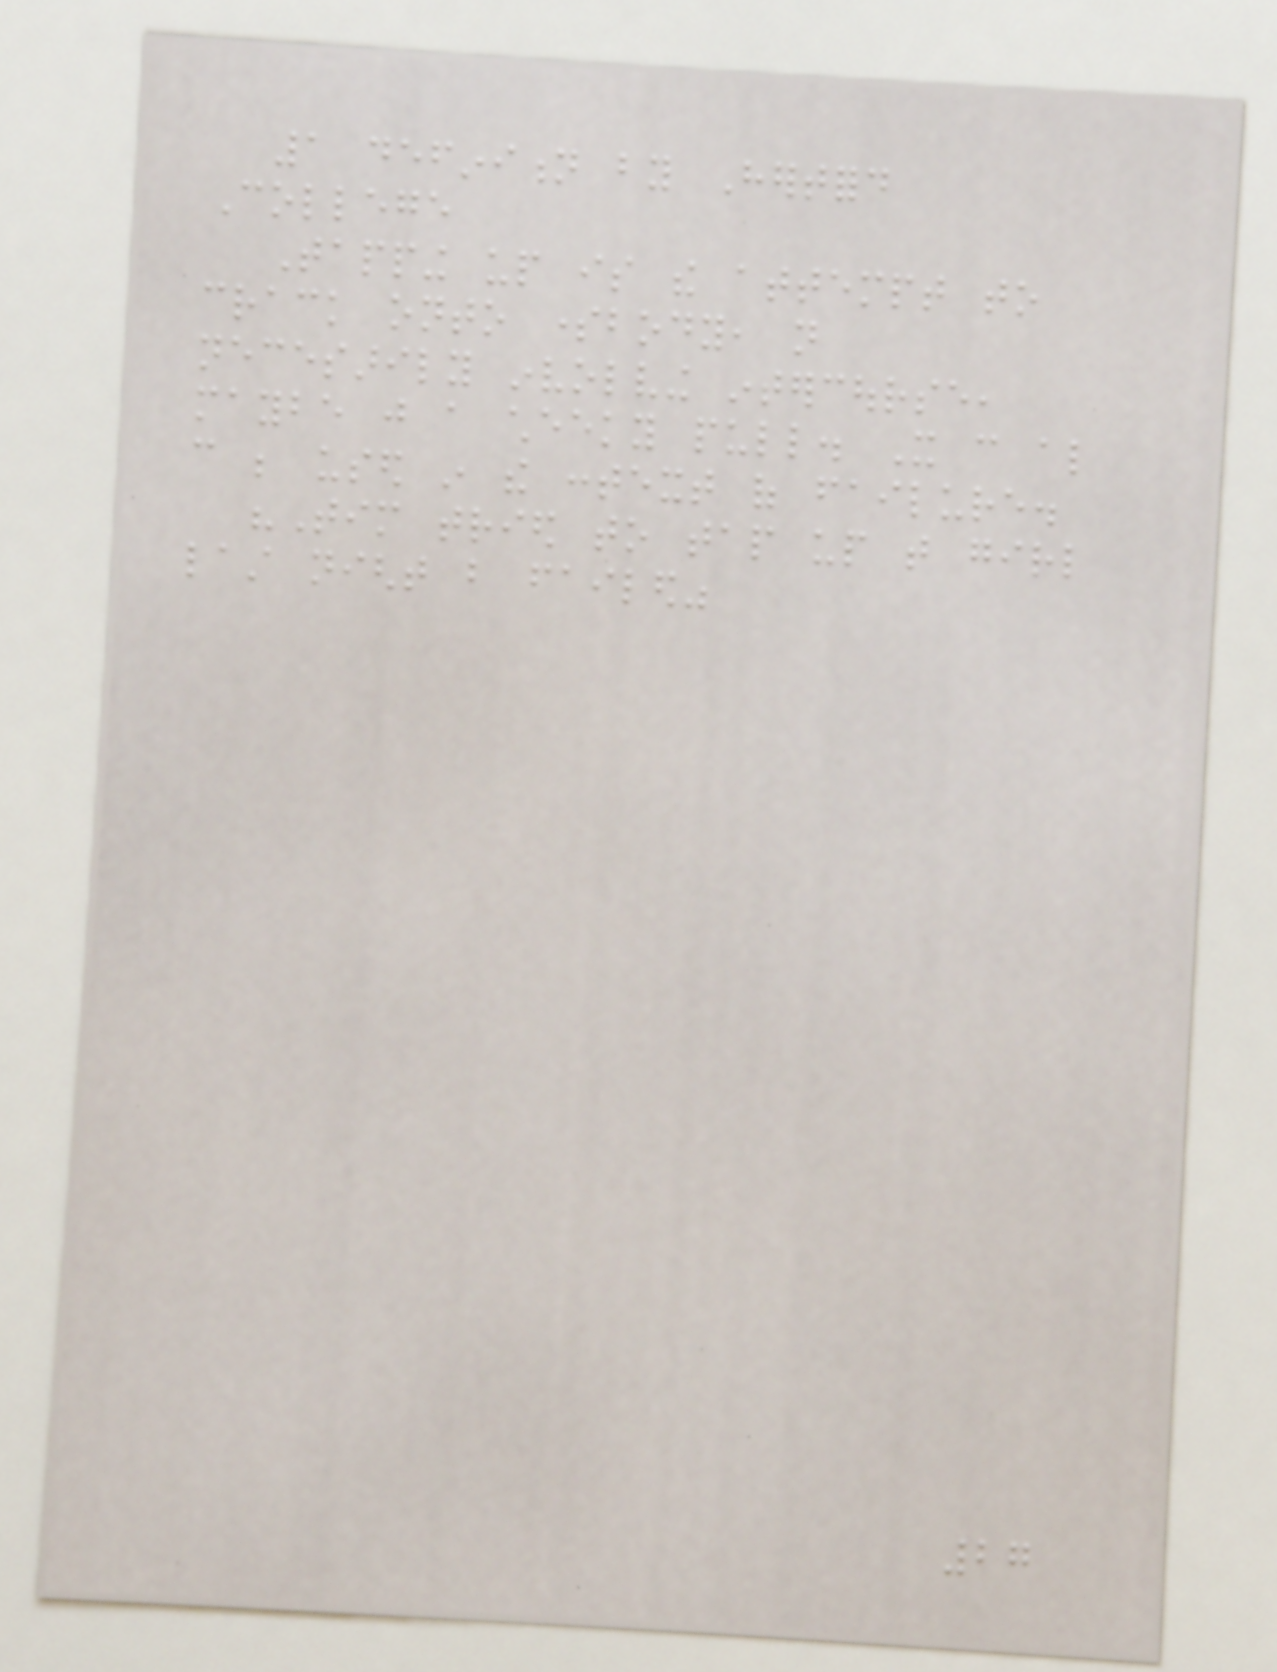1 definition by Hertford
College
Tapping up is the attempt to
crack onto somebody, not
necesarily involving intercourse,
maybe just a cheeky pull. It can also
can be used in the context of failure.
"Tim tried to tap up that girl
last night but failed"
27
